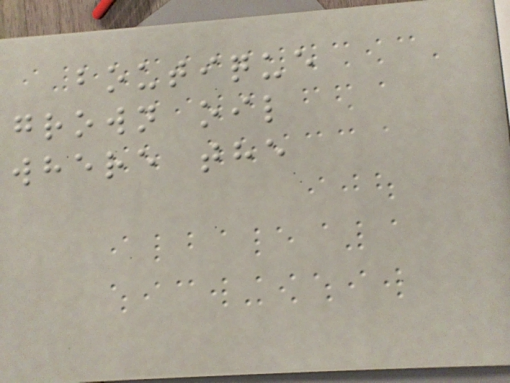boutique
grown oil
where the
